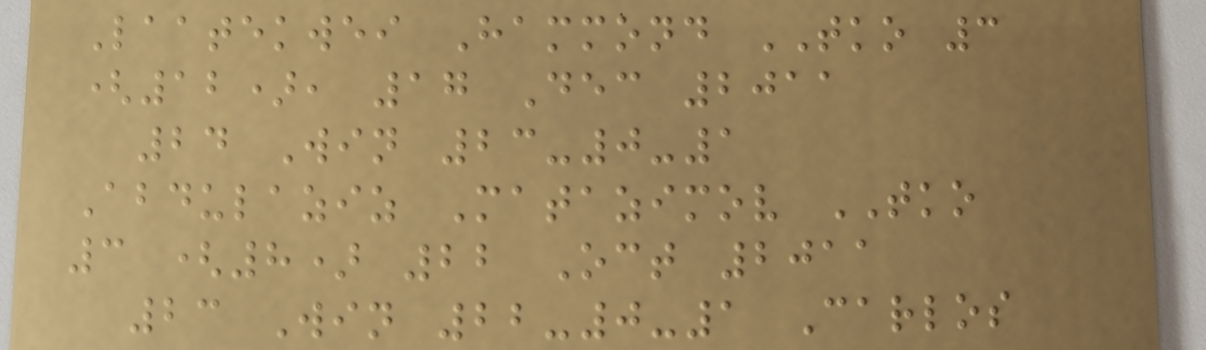Laatekwei Hammond TKO 3
(12), 17 Dec 2011
24 Win 23-0-1
Abdulaziz Matazimov TKO
3 (8) 22 Oct 2011
23 Win 22-0-1 Carlos
